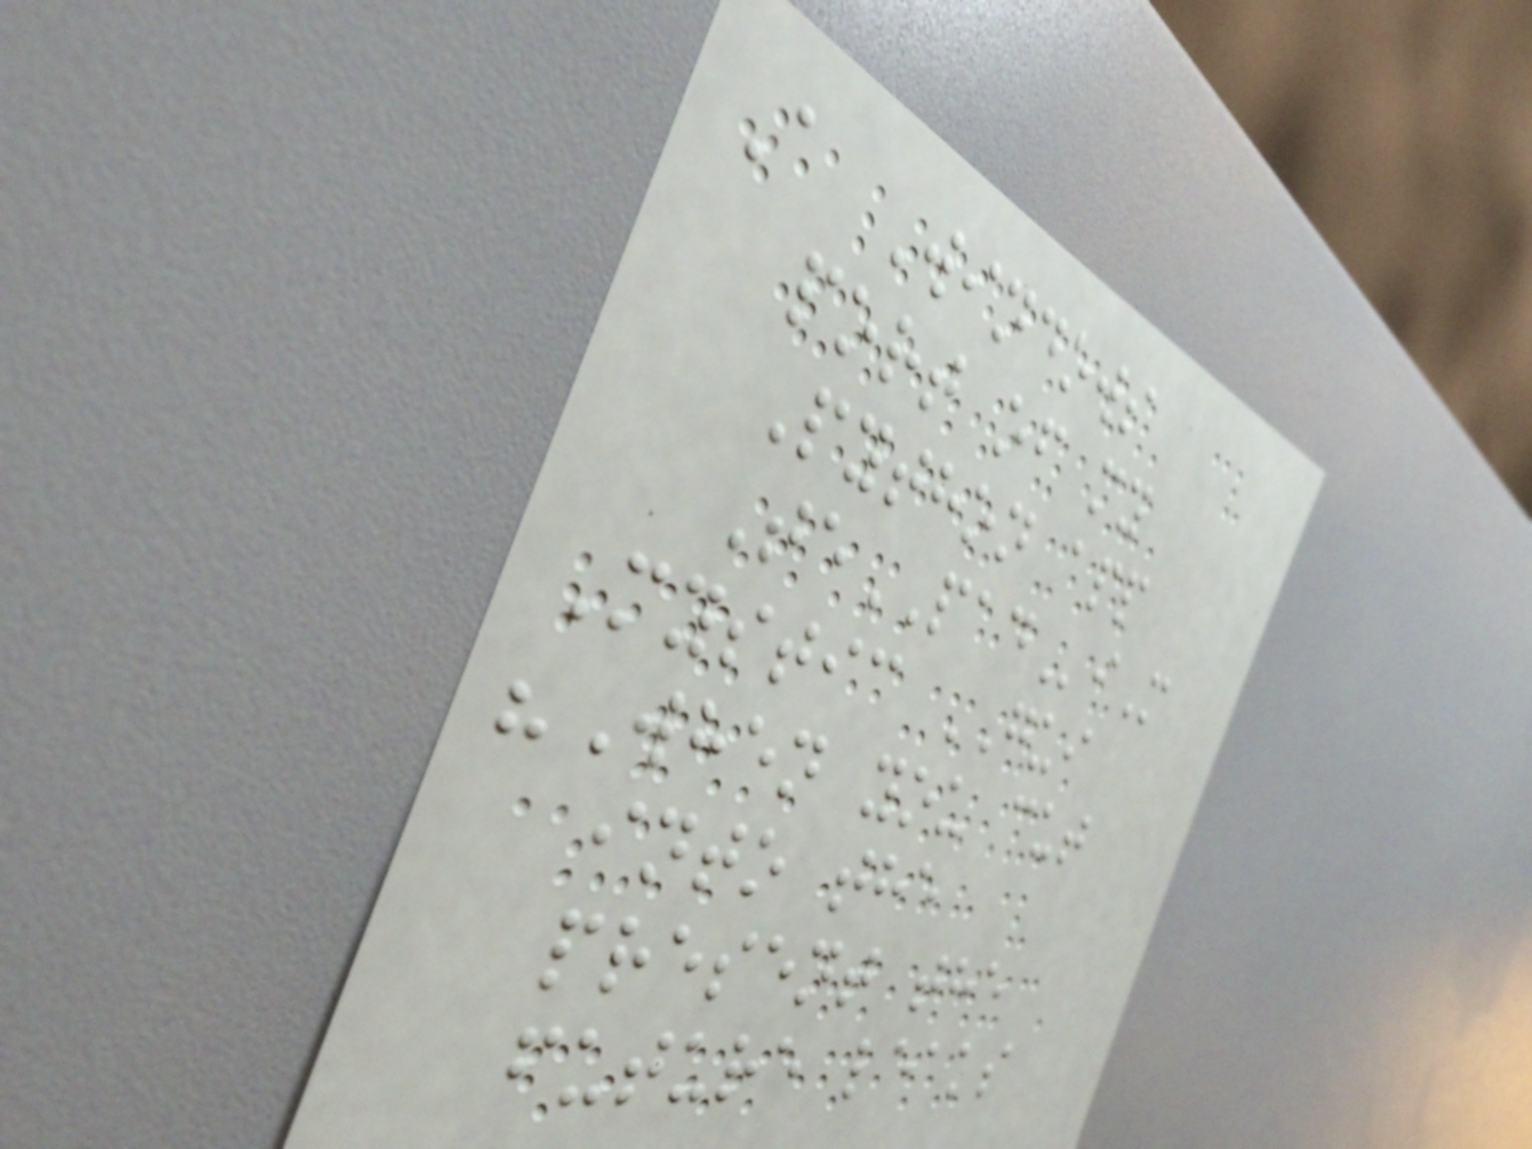A Windows
port of my
Python app
TePADiM
Mystic GUI
"When you cut
into the
present the
future leaks
